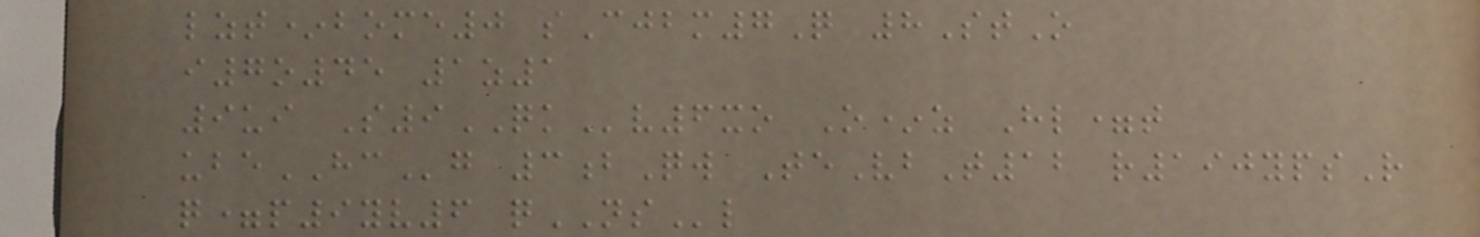lzt*bome0 sCjbm7Q 8StO
i7o45 1z1
9ui S9QKv6xo O*z Hl=t
ubeHCg 3bQw TeVbT12 r190ypsR
q=p9yv6 qNSl
